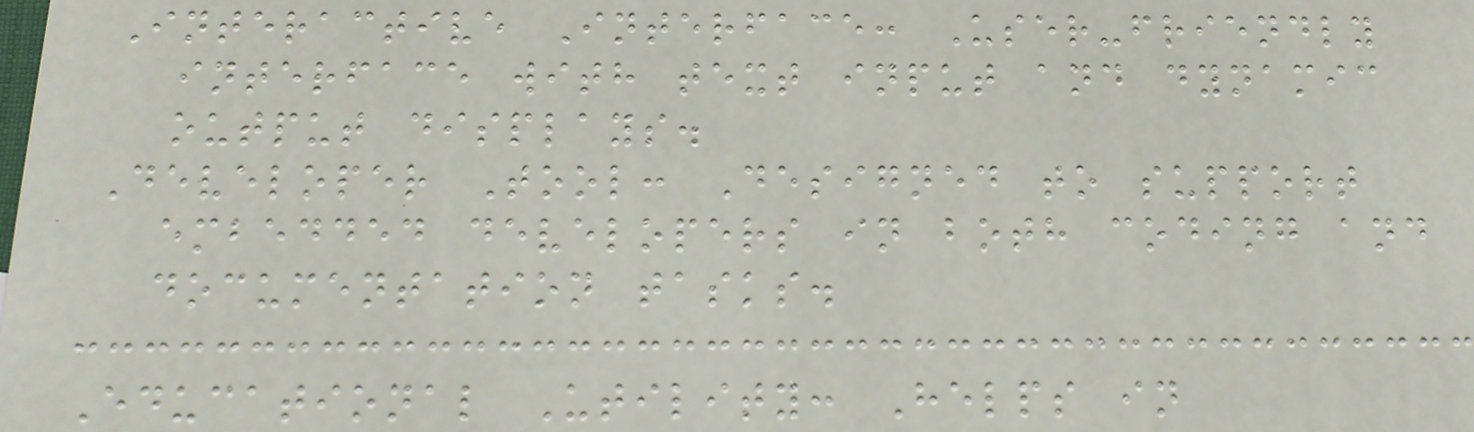Interactive Interface: User-friendly
interface with text input and dynamic
output displays.
Developer Tool: Designed to support
embedded developers in both coding and
documentation tasks.
Educational Utility: Helps in
